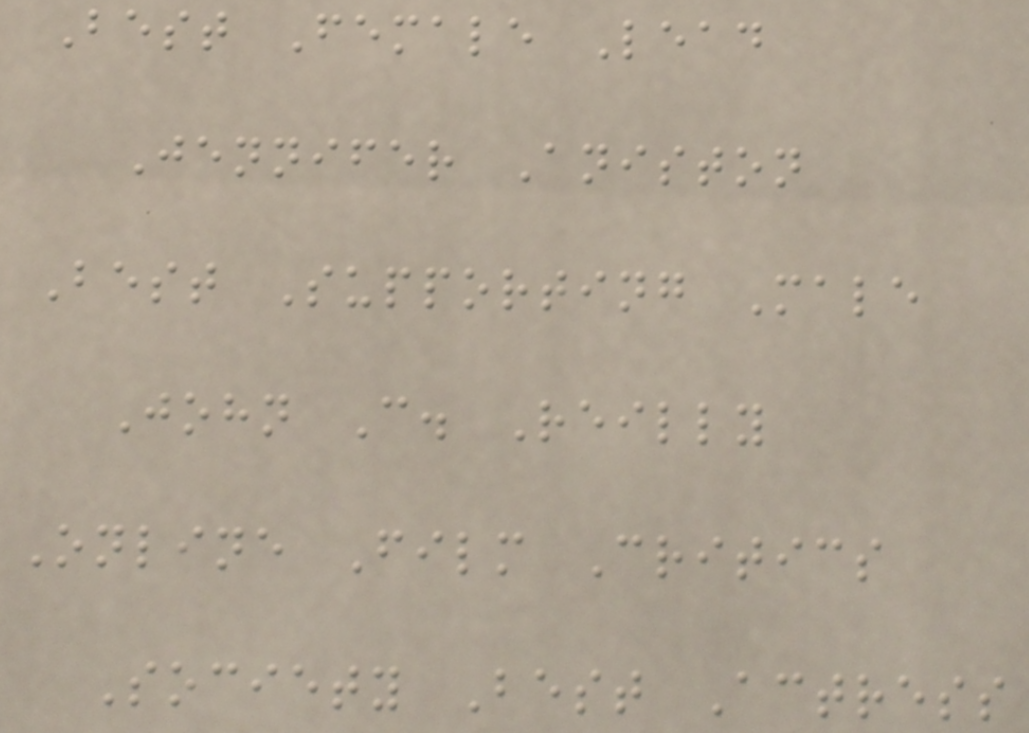Best Female Lead
Jennifer Aniston
Best Supporting Male
John C. Reilly
Online Film Critics
Society Best Actress
